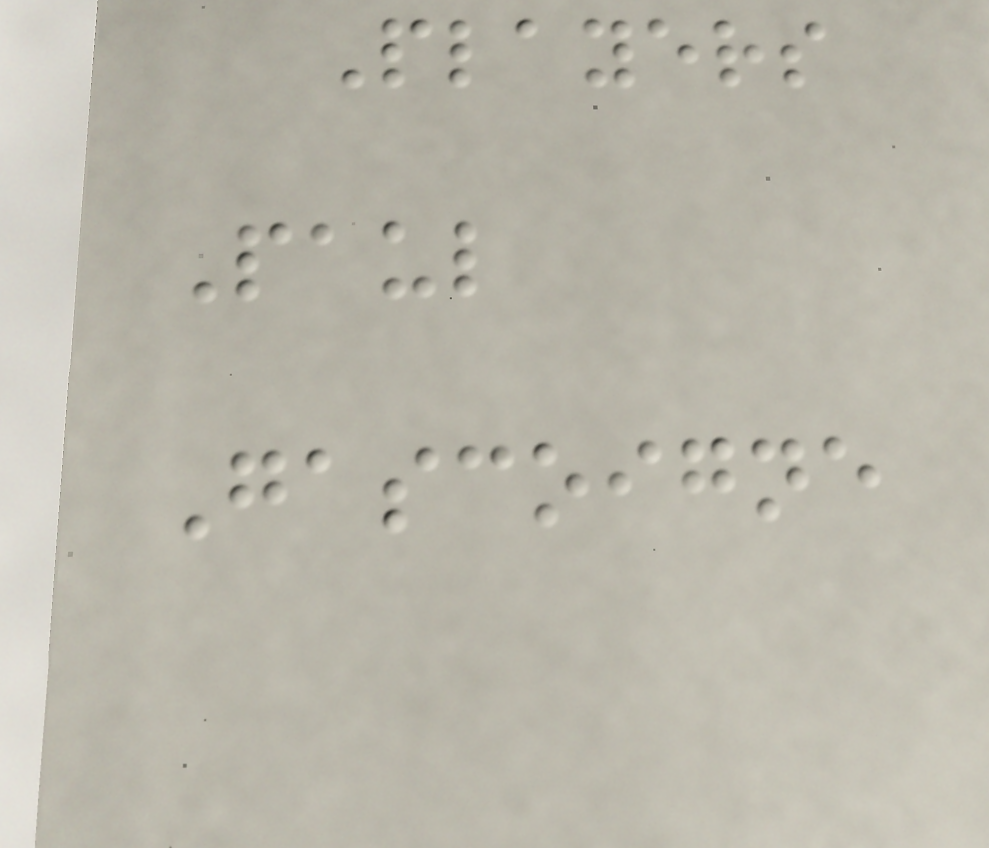Players
Paul
Gascoigne
